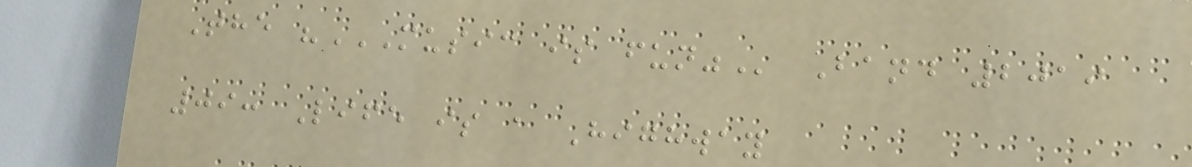The "MUSIC IS FUN" Band 2019
09: Life is a Highway
